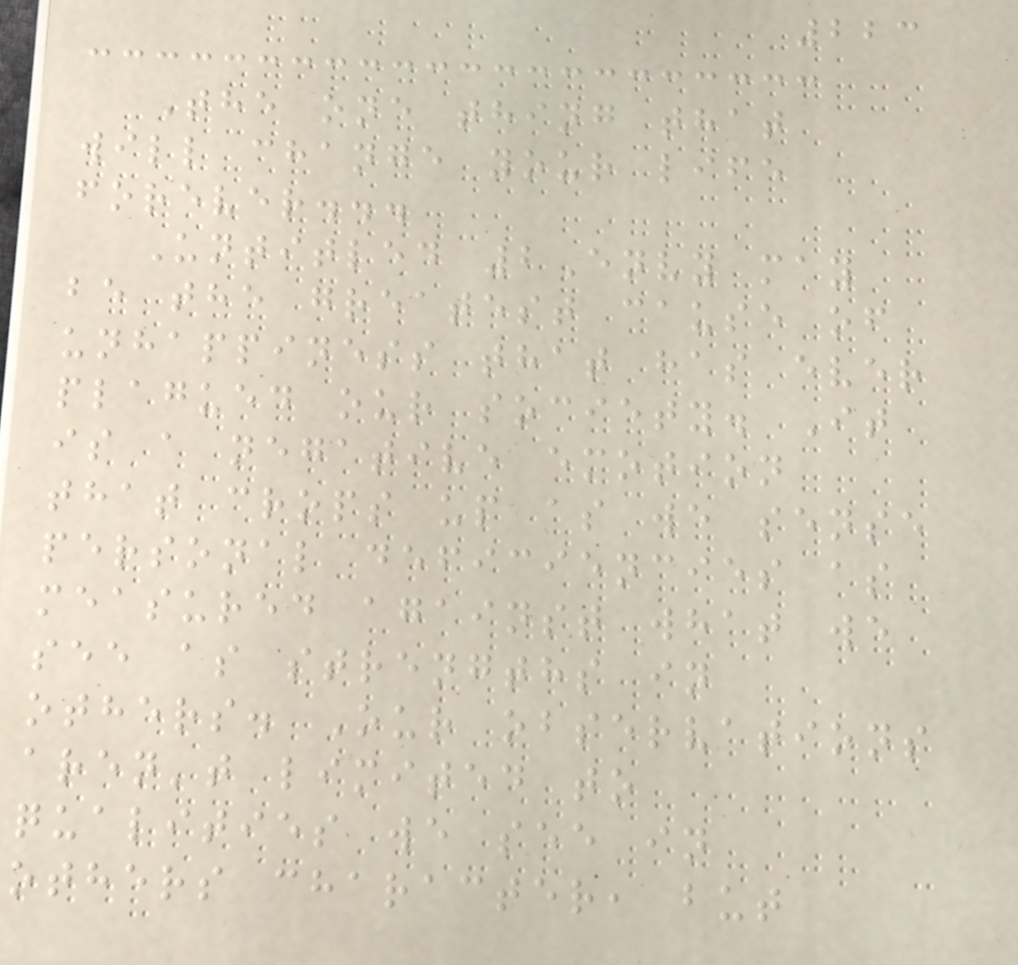223
The one thing that
will change your life
forever...
Untitled 2Envy may
be the greatest cause of
unhappiness that has ever
plagued our society. It
is a negative emotion
that crops up as we sense
personal deficiencies as
measured against what we
see as strengths in
others. Our observations
aren't limited to
qualities we see in
others character, but
